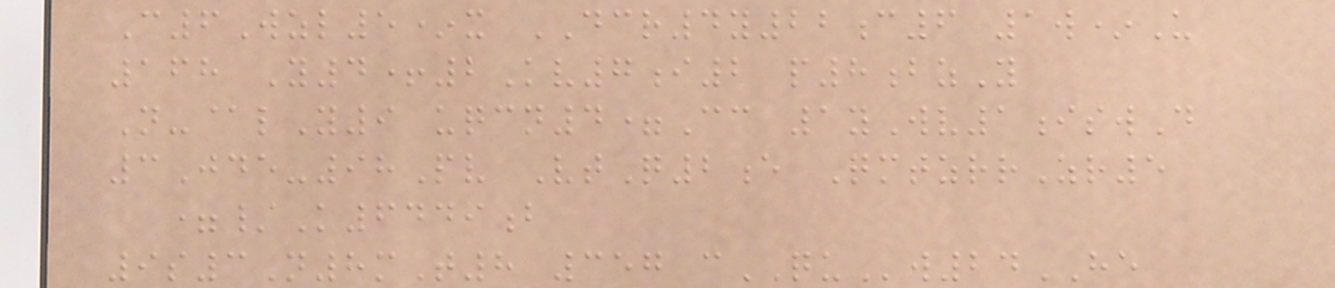C6Wzl5*x DCR4y22c6 1w*U
168 Y4+2Kv7i2 p8bzY
N-@lY9 uqcn4=Cc 1yWv1iswD
3Jde-98Pv VtQ2e QmtzrrZr5
=/K6449b
9s3N8mT8 357 cQUw24HE
